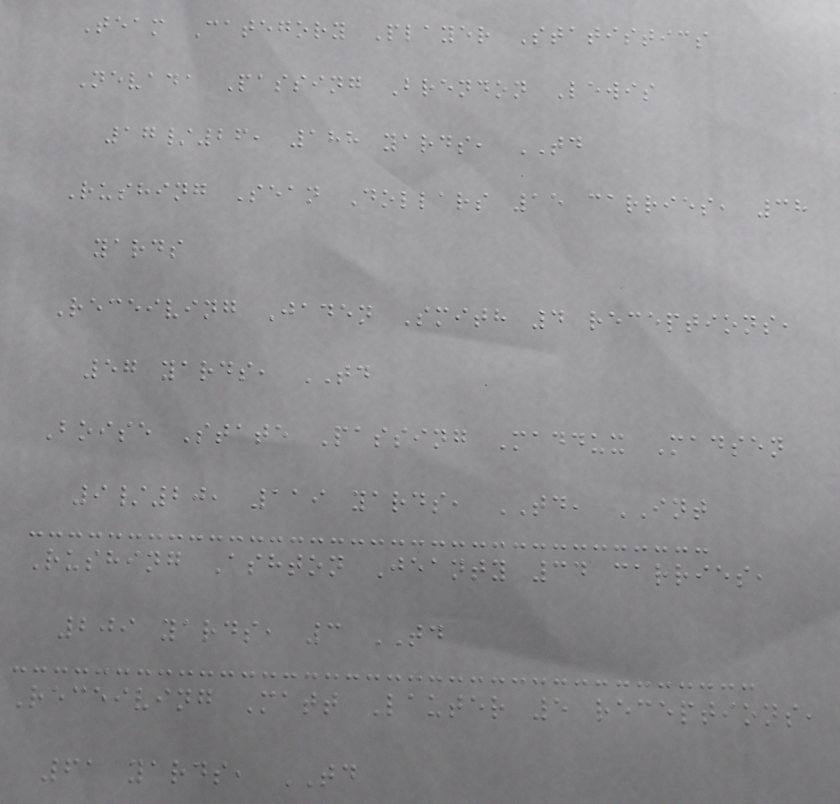Team Category Player Statistics
Nevada Passing Brendon Lewis
17/26, 188 yards, TD
Rushing Sean Dollars 15 carries, 38
yards
Receiving Jaden Smith 4 receptions,
57 yards, TD
Boise State Passing Maddux Madsen
9/20, 119 yards, TD, INT
Rushing Ashton Jeanty 34 carries,
209 yards, 3 TD
Receiving Matt Lauter 5 receptions,
61 yards, TD
